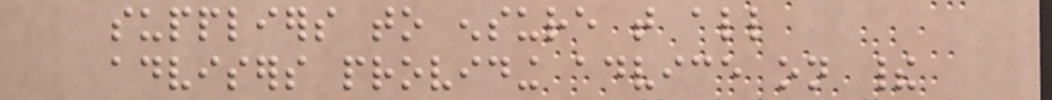suppliers to ensure that all
advisers providing advice on their
